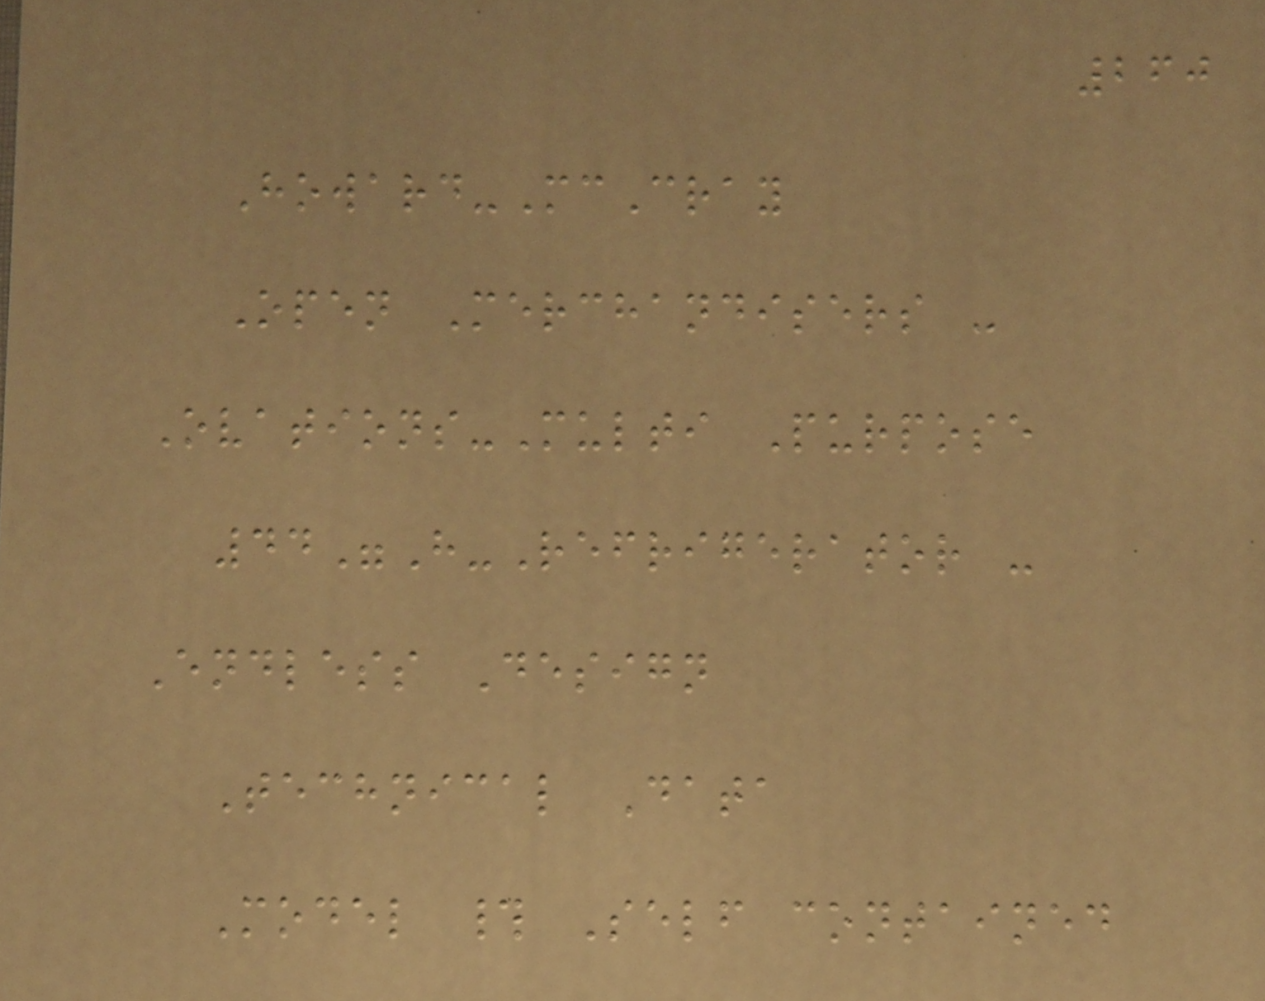260
Howard-McCray
Open Merchandisers -
Ovations-Multi Purpose
44"H-Refrigerator -
Endless Design
Technical Data
Model # Self contained
